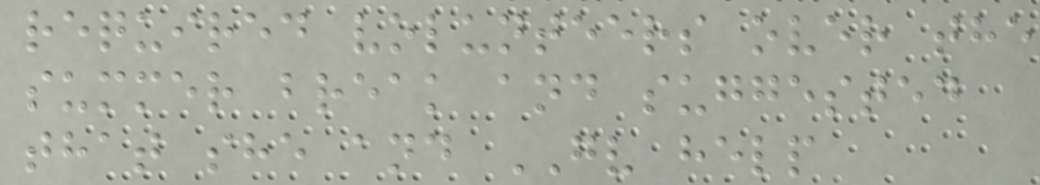required volunteers over the
summer break and suggested
that she and GV help
